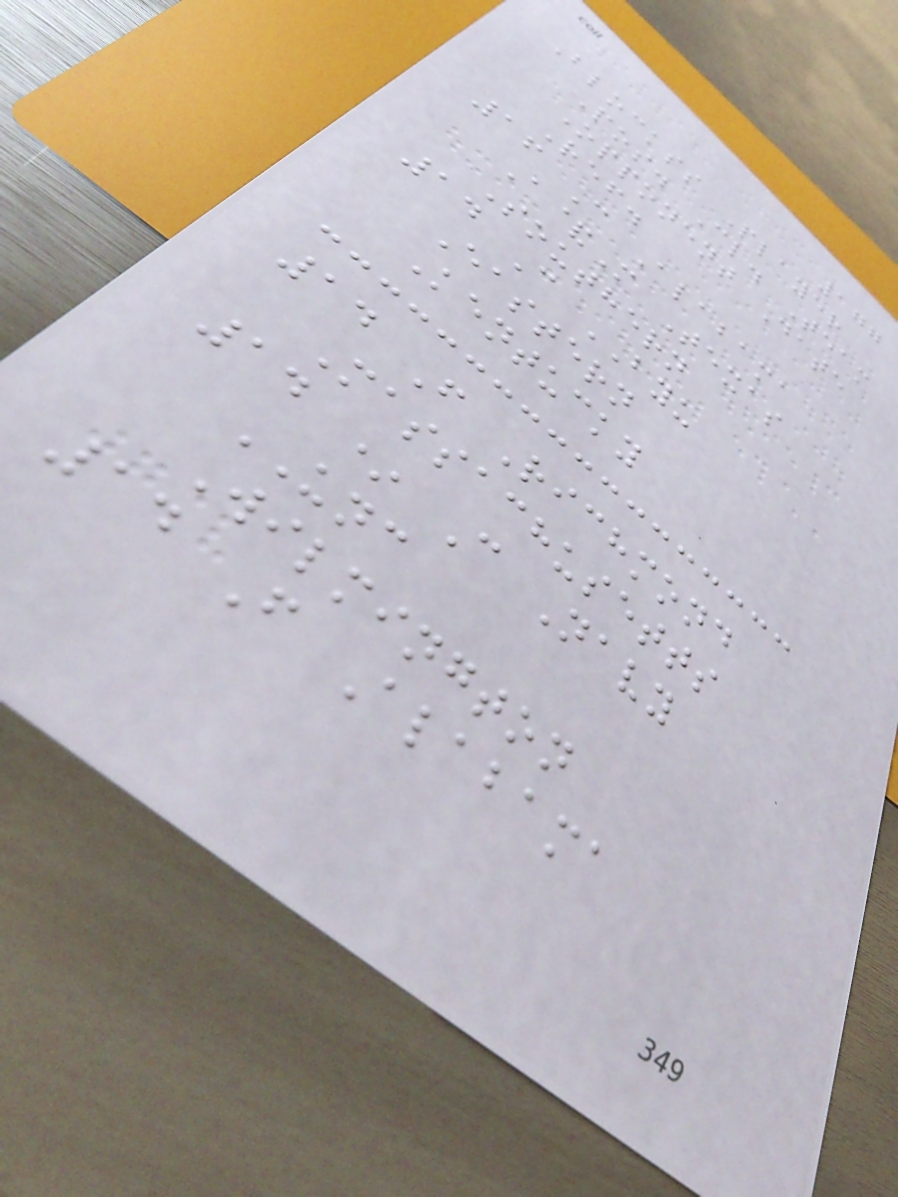177
Blockss Player
Pos. Cl. Team
Opponent Date
Ref.
16 C Alabama
A&M Texas
Southern
14 C BYU
Eastern
Kentucky
14 F Richmond
Massachusetts
14 * C Navy
UNC
Wilmington
14 F Alabama
